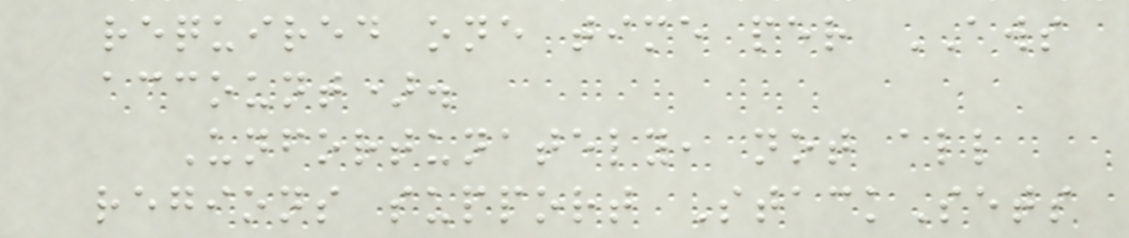required one time per AWS
account).
Unfortunately, not all
regions support StackSets
